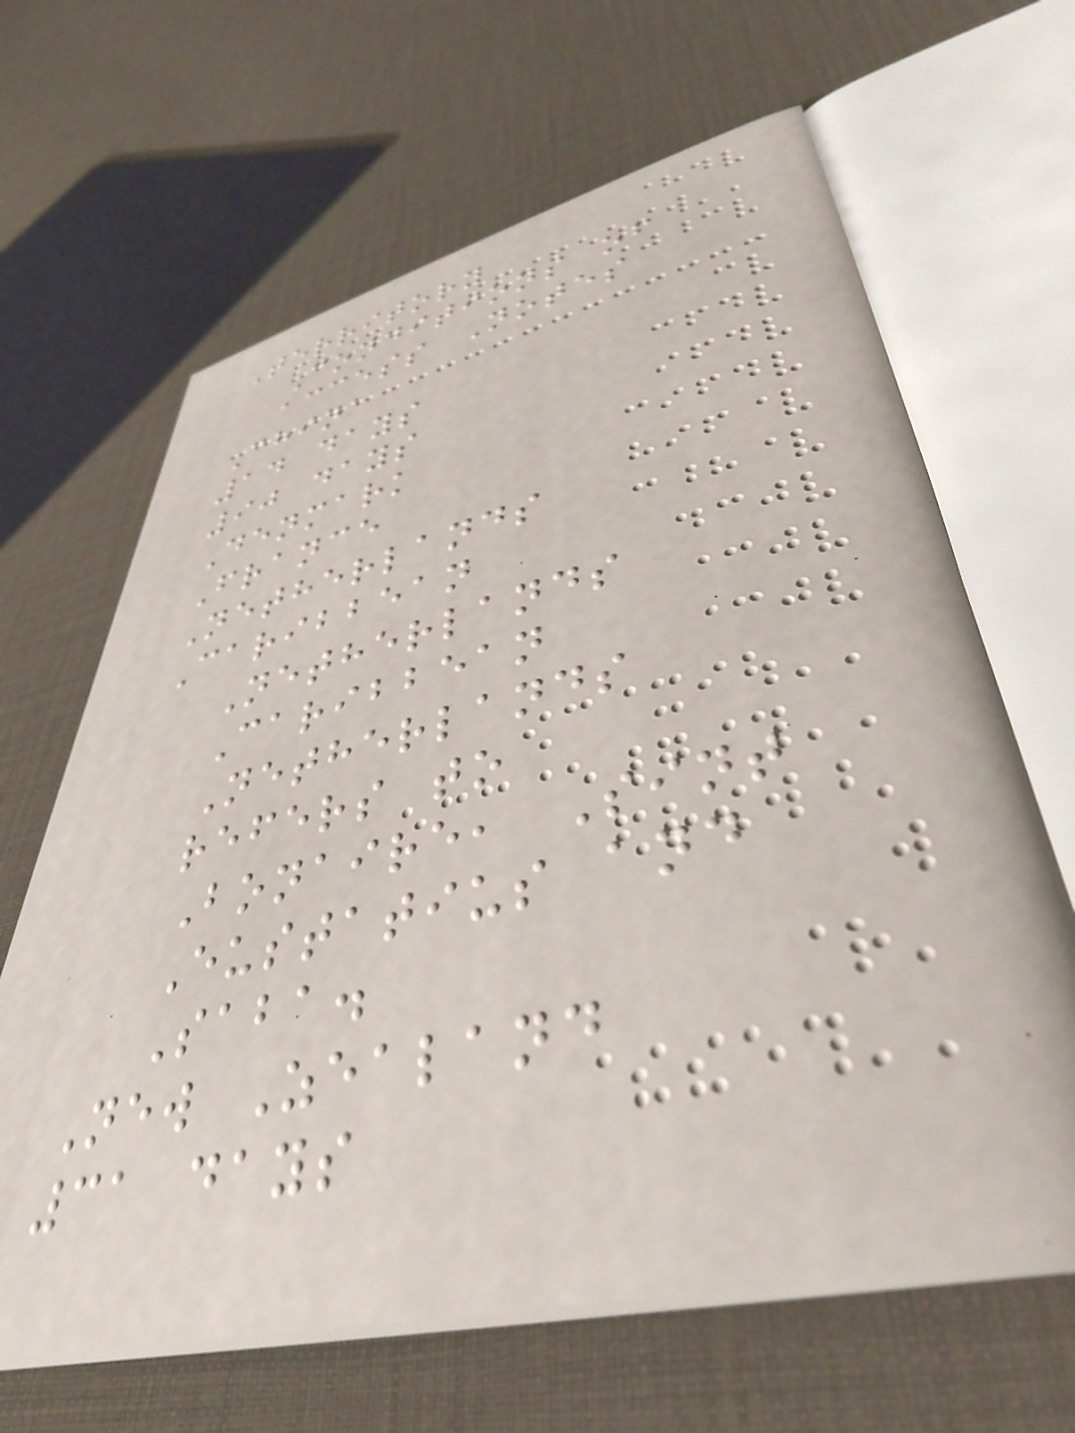Territory
Conditions of
access Notes
China
14 days
90 days
Denmark
France
Netherlands
Caribbean
Netherlands
Caribbean
Netherlands
refers to
Bonaire, Sint
Eustatius and
Saba.
New Zealand
31 days
